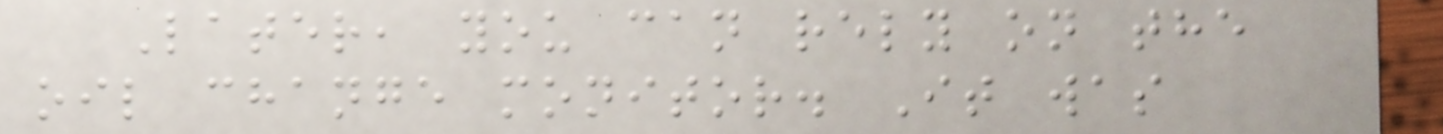Later, you can rely on the
oil change monitor. It was
